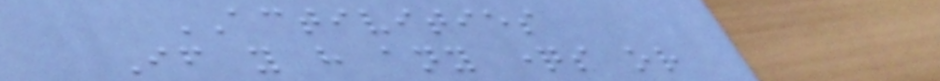ACTIVITIES
If you have any questions or
